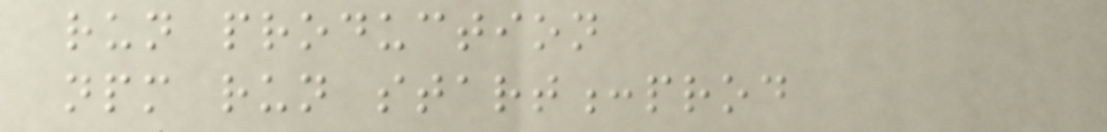run production
npm run start:prod
